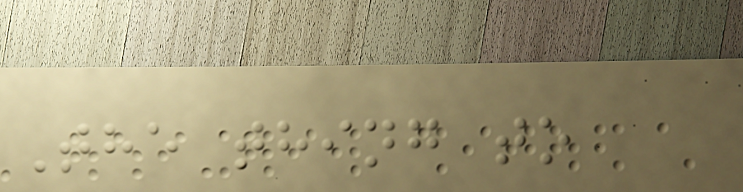The thing to
